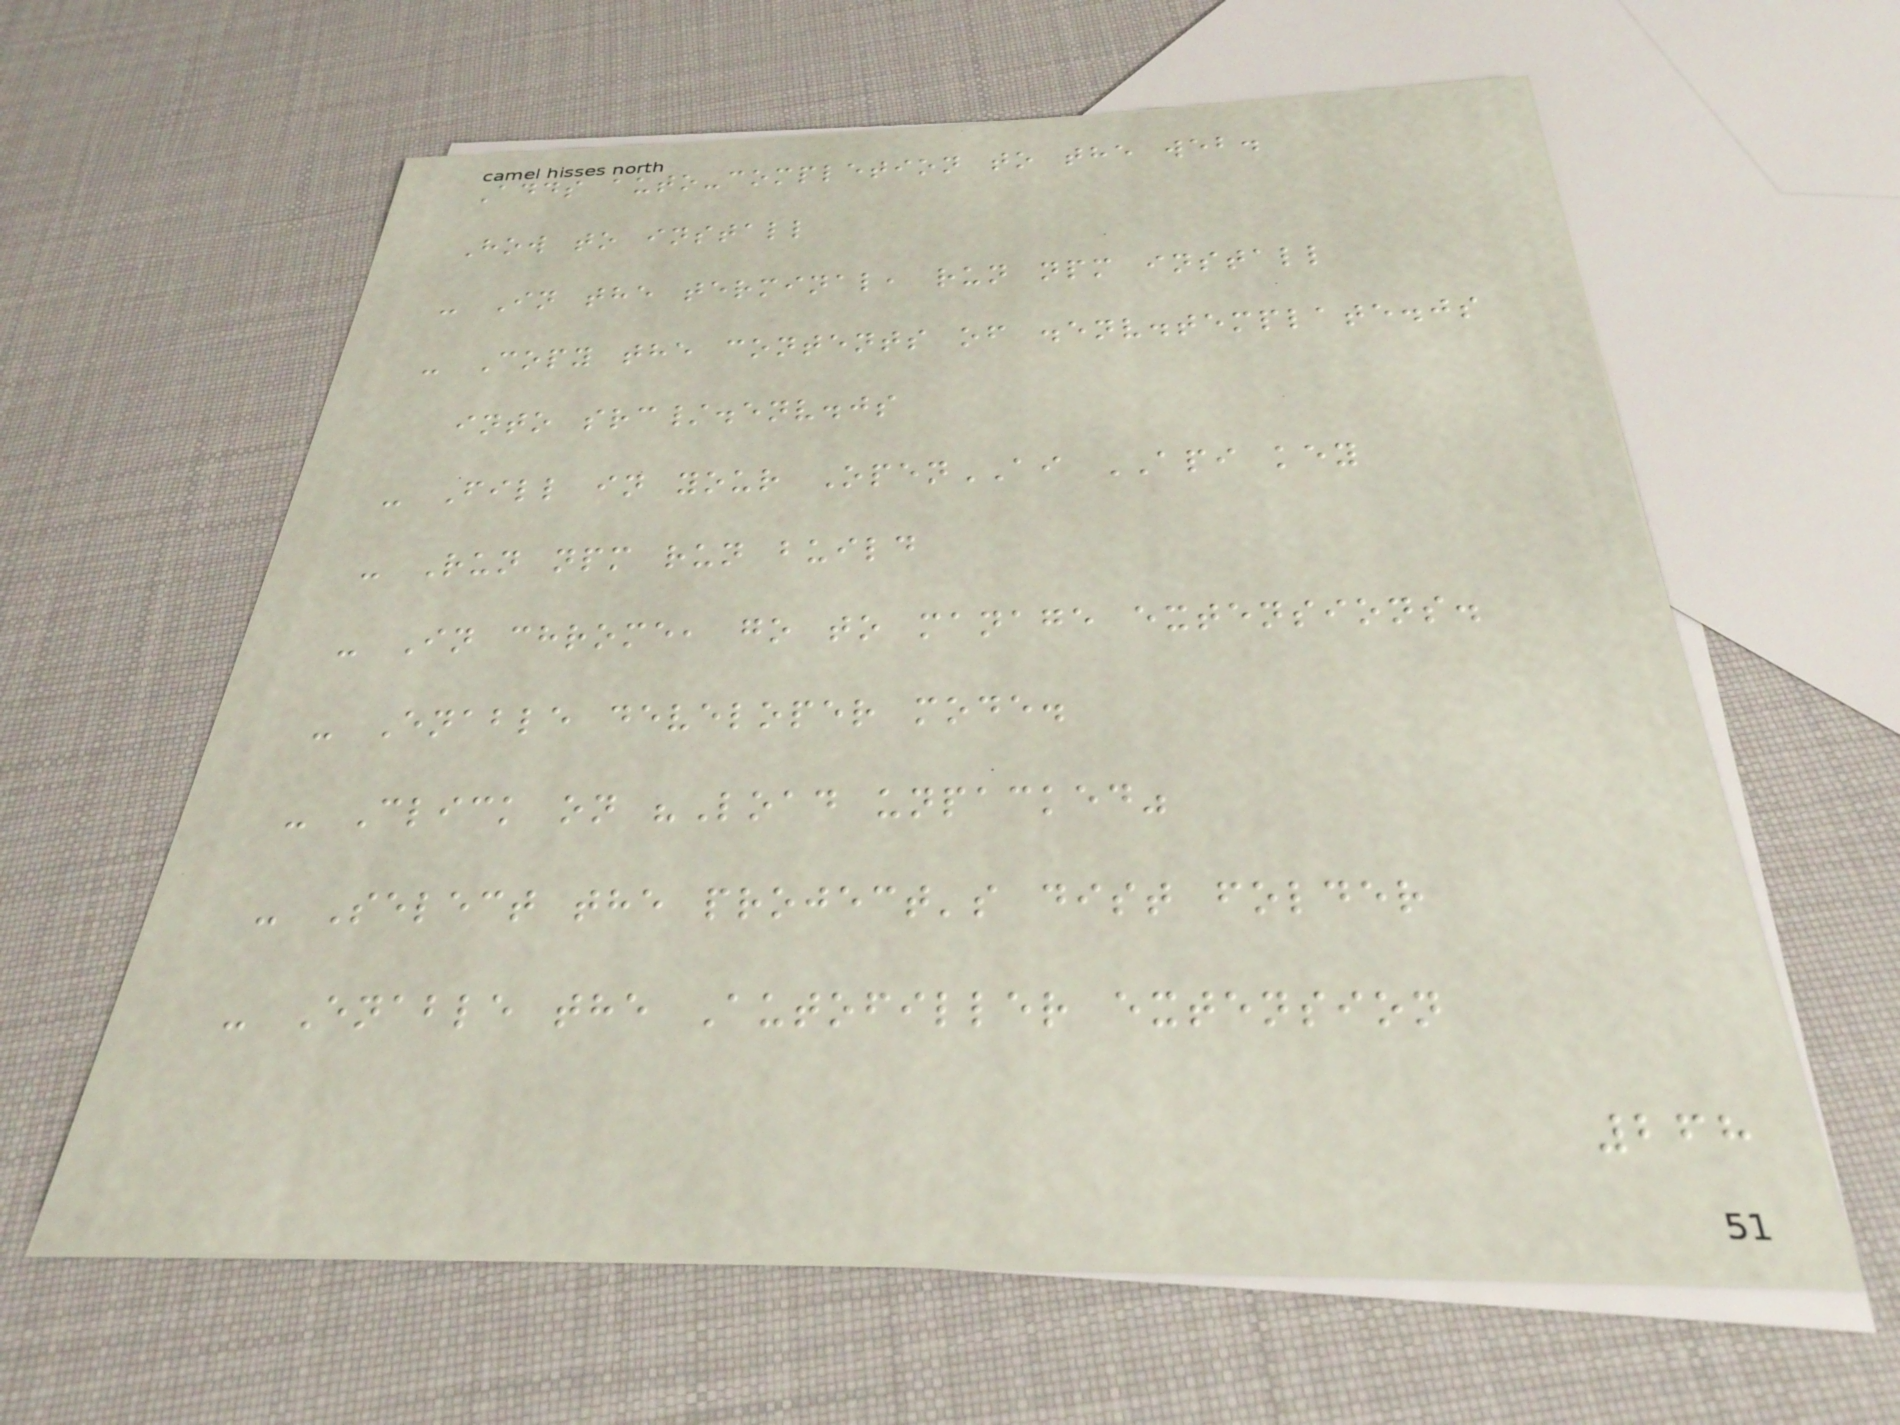Adds auto-completion to the web.
How to install
- In the terminal, run npm install
- Copy the contents of .env.template.js
into src/.env.js
- Fill in your OpenAI API key
- Run npm run build
- In chrome, go to manage extensions.
- Enable developer mode.
- Click on "Load unpacked"
- Select the project's dist folder
- Enable the Autofiller extension
268
